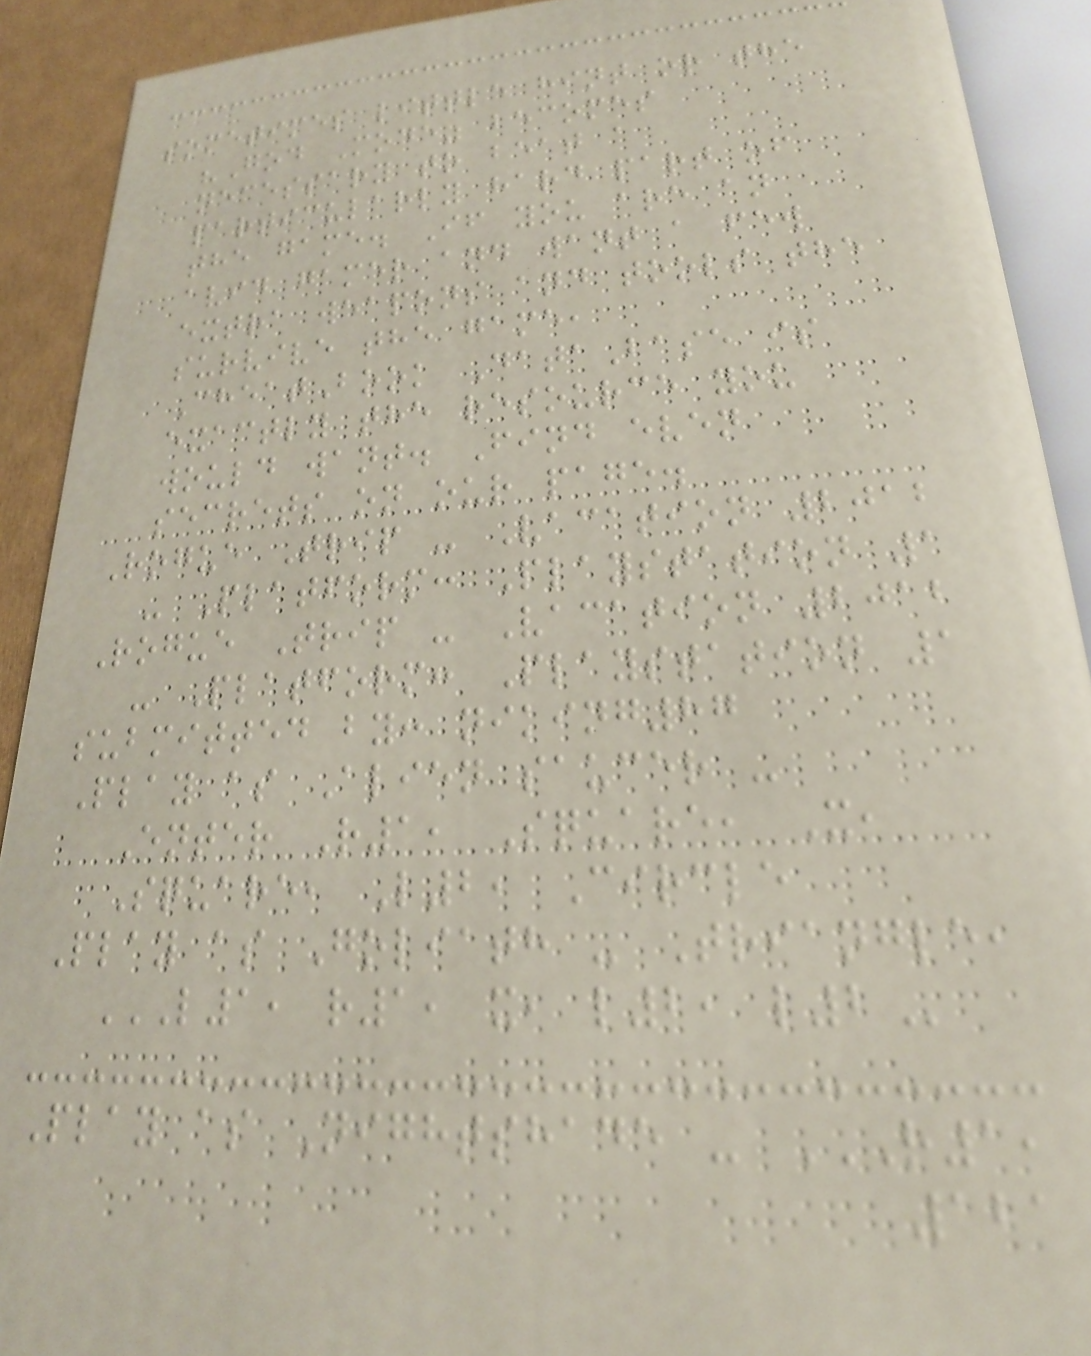sometimes little hint or the
"God Mode" becomes
necessary to beat a
particularly hard part of
the game. If you are an
avid gamer and want a few
extra weapons and tools the
survive the game,
CheatBook DataBase is
exactly the resource you
would want. Find even
secrets on our page.
Rogue Trip - Vacation 2012
- Platform: Playstation 1
Rogue Trip - Vacation 2012
- Platform: Playstation 1
submitted by: niking87
Play as Alien saucer -
Enter R1, Square, X,
Square, L2, Circle
Play as Goliath - Triangle,
L1, R1, X, L2, L2
Play as Nightshade - R1,
121
